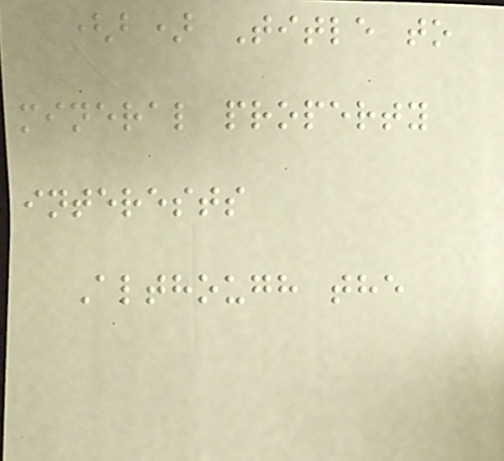(b) Title to
mineral property
interests
Although the
